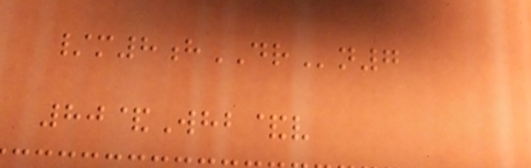/m8hDRn7
80&Whb&v
